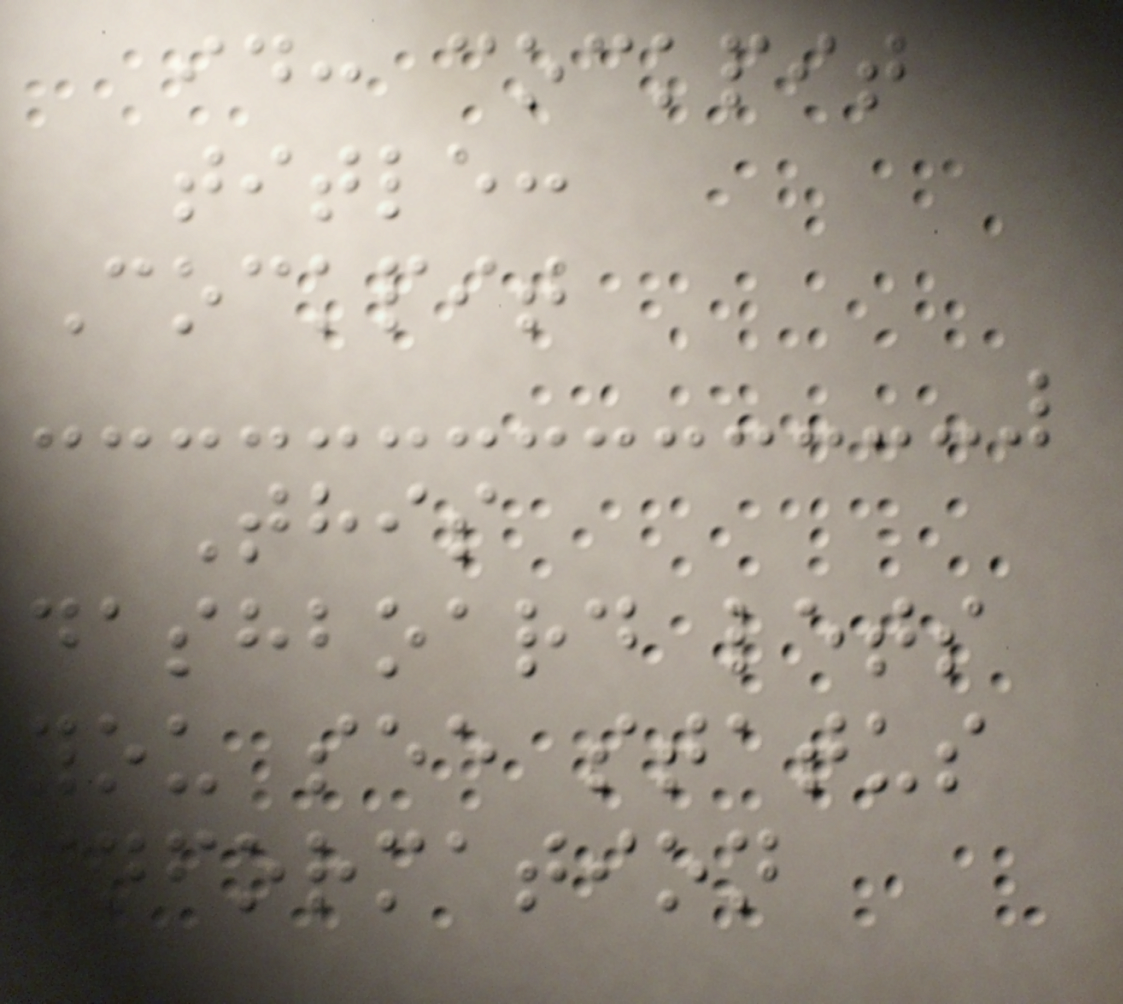id: cockpit
title:
Cockpit
This
dashboard lets
you see status
information
